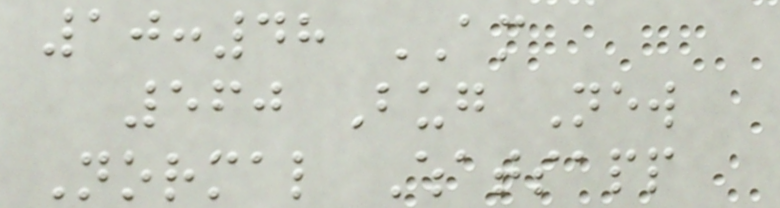10:48 AM
560 Bug New
Normal Whatsapp
